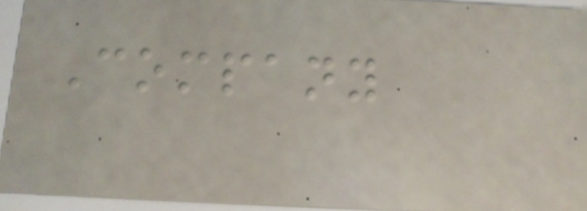Company
